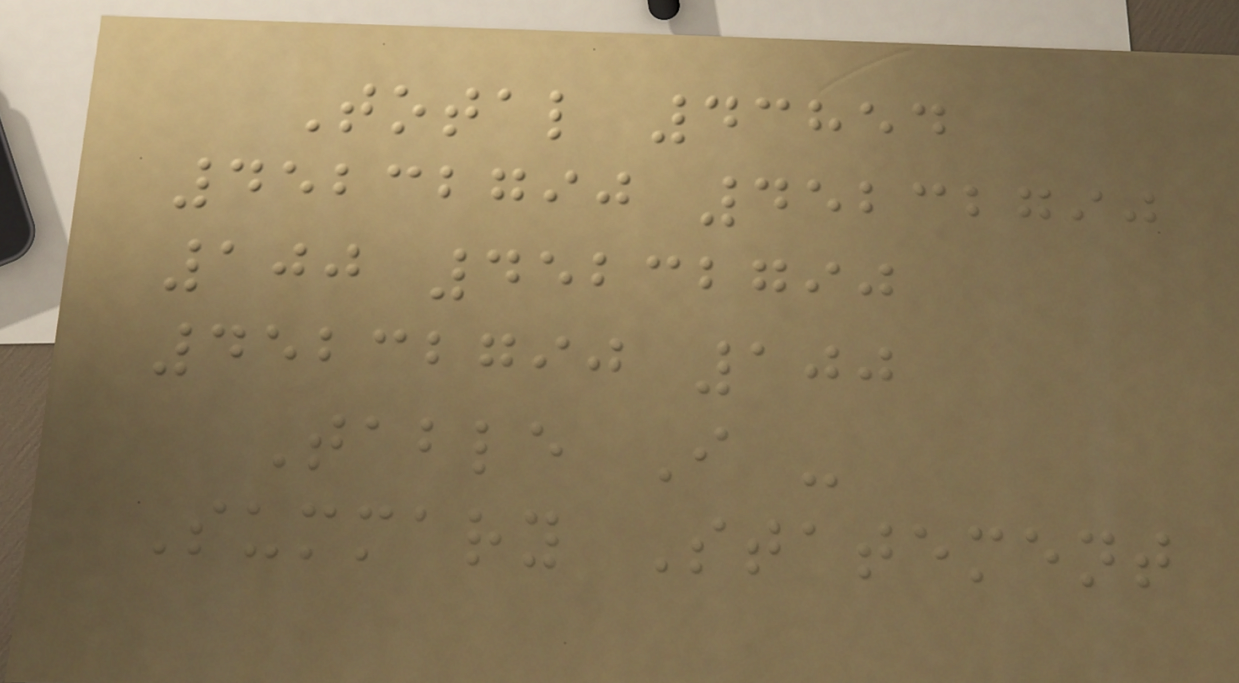Total 43854
45232790 45232790
100 45232790
45232790 100
Table I -
Summary Statement
